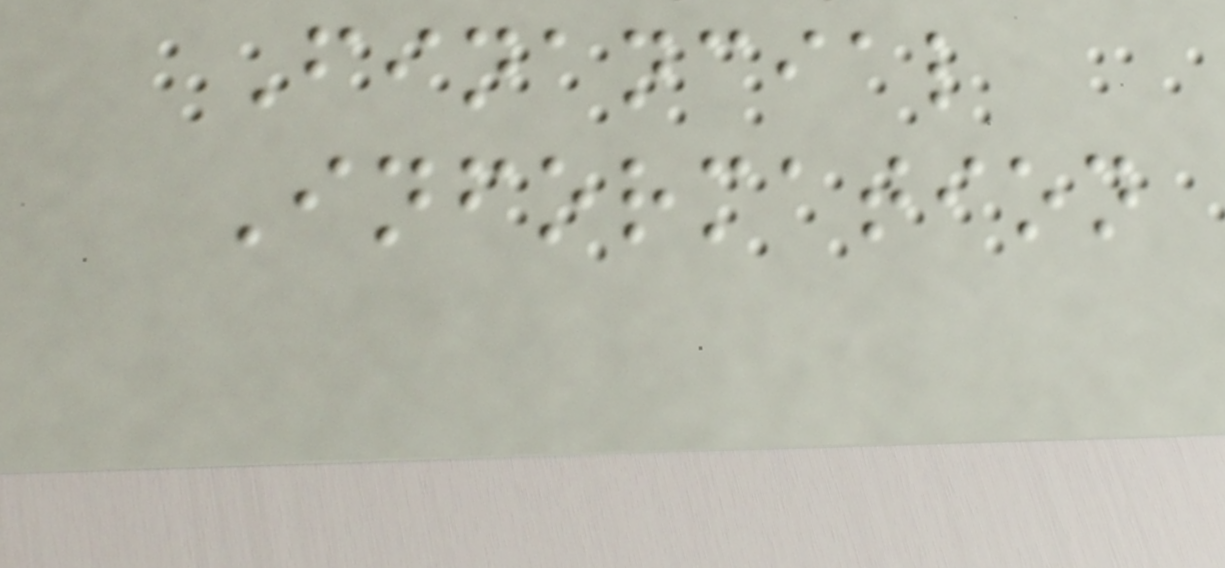Financial
Information
